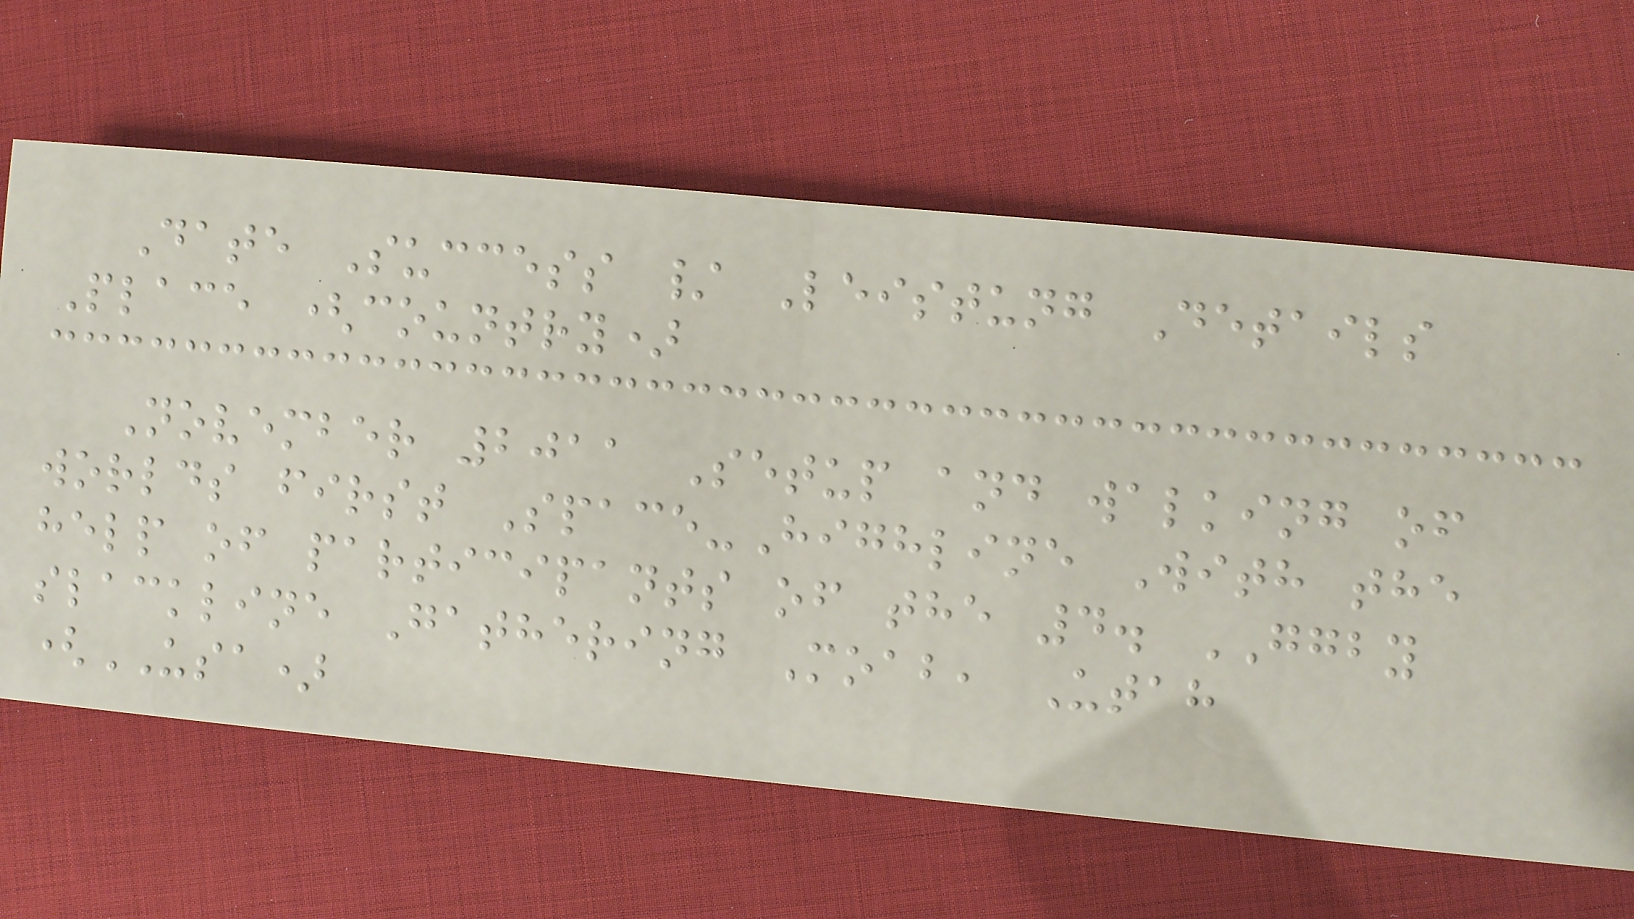Date Success / Leistung Details
Place (country)
November 2011 Setup and walking of
worlds first Space-Highline With the
help of participants of the 4. GGBY
slackline Gathering Moab, Utah
(USA)
